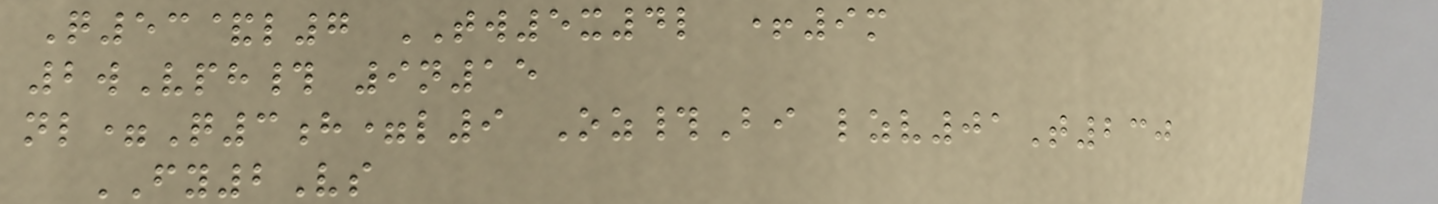Q53&l7 TW5x4l +9m
2wVph# 9n15
nl=Q3h=l9 Oz#Bi lzv01T230
FY2Vs
